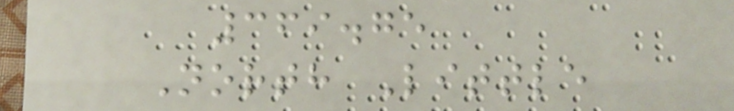369.75
North Little
